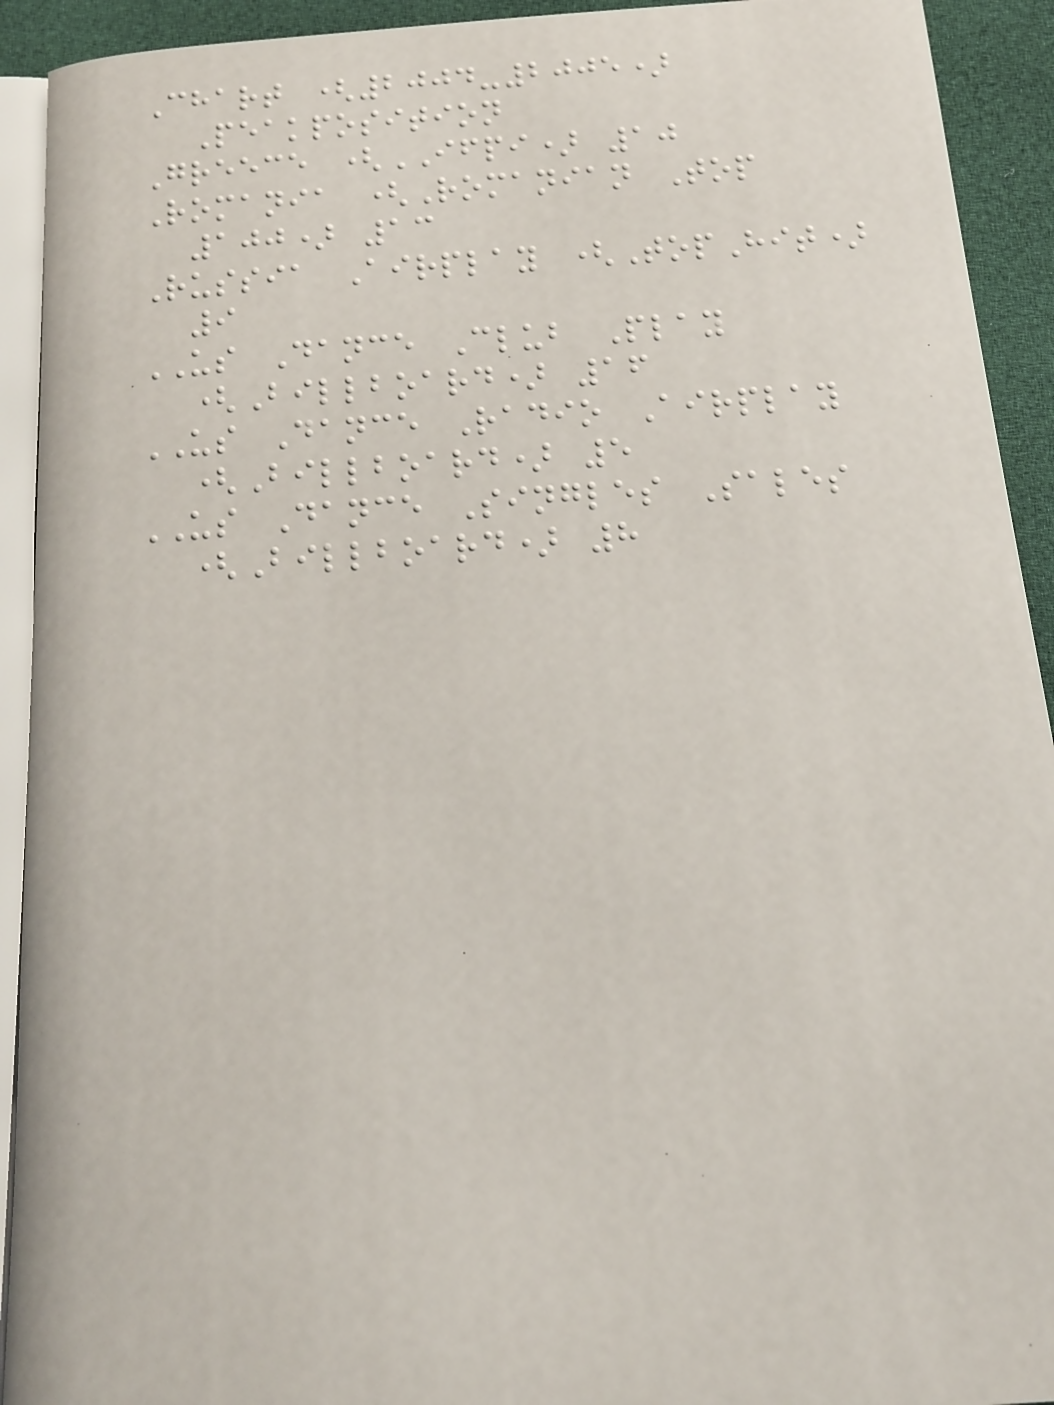Chart (2004-2005)
Peakposition
Greece (IFPI) 10
Romania (Romanian Top
100) 13
Russia Airplay (TopHit)
9
US Dance Club Play
(Billboard) 16
US Dance Radio Airplay
(Billboard) 5
US Dance Singles Sales
(Billboard) 8
